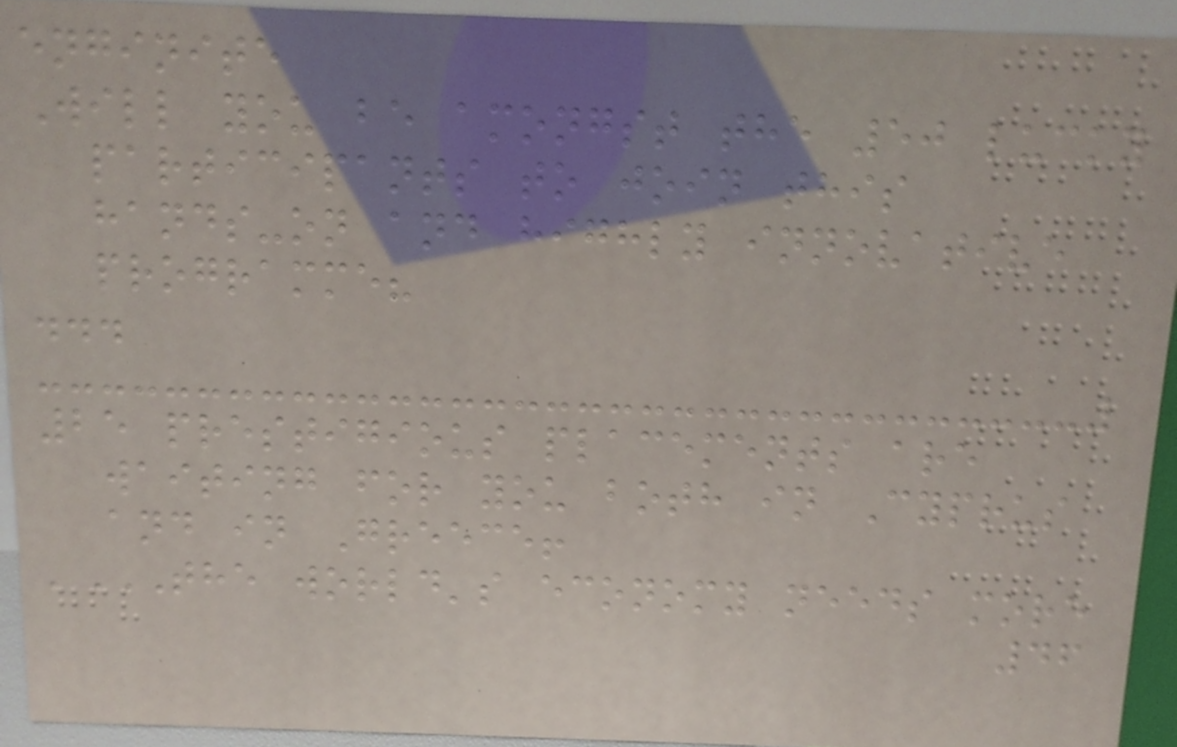enginite
Will you be amongst the 50 lucky
participants to join this
hands-on and highly innovative
programme?
...
25 prestigious placements are
waiting for you both in Cyprus
and in Greece!
'THE WORLD'S ECONOMY NEEDS MORE
46
